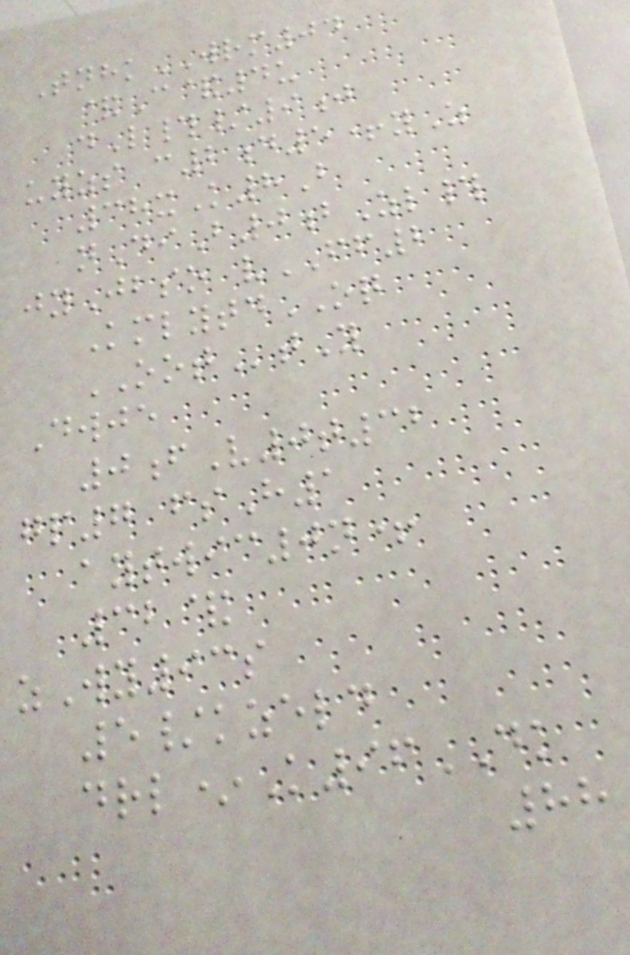TnhkWRM04
&C&4u
dL#/9j
uyzs c2d5+yZ
38xK8B
nDiB0bZl#
jyJbso vFF2
KmlytdOQ
OOTtY
Dwje
0fV0t32
gp7 fsH1
aytwic0n+
32&
zWy93s
5/kzeld
drl*K96DK
88
